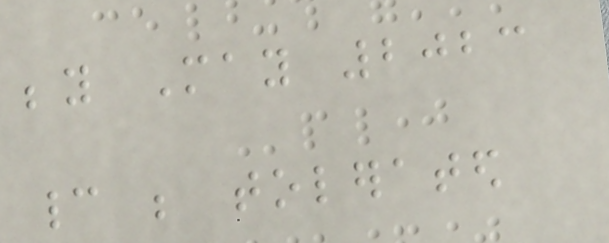beyond May 2023
cannot be tolerated
